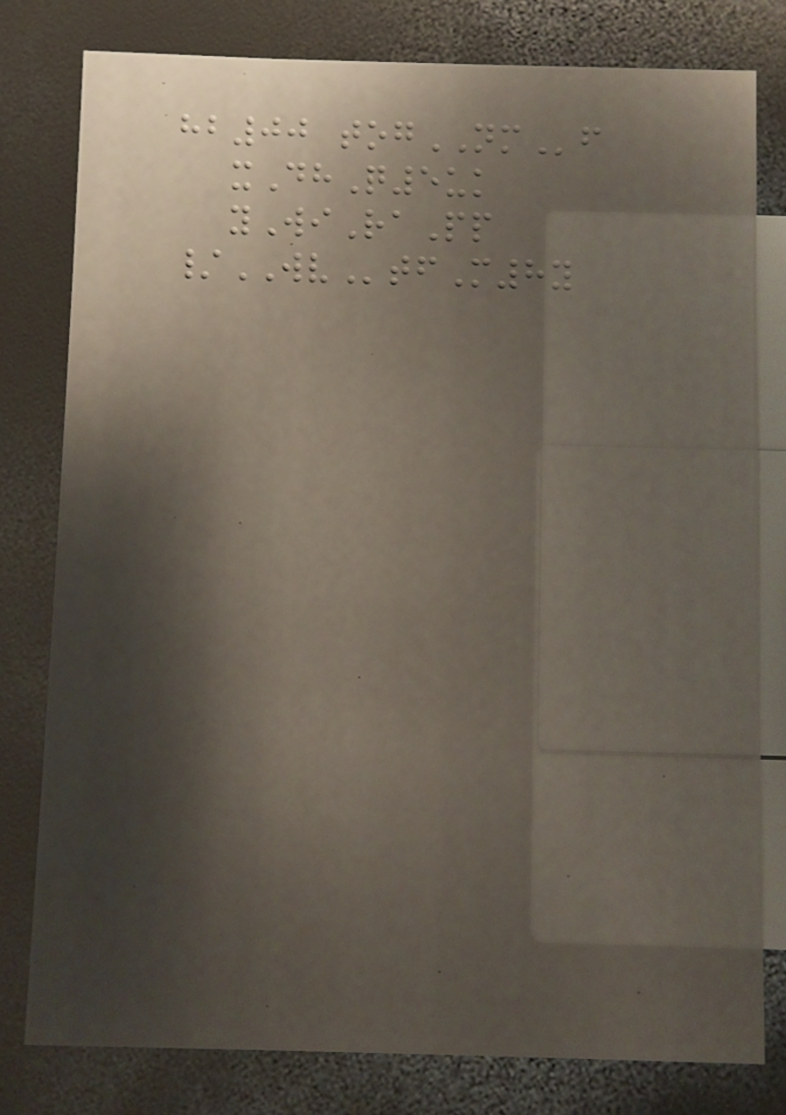hb00 togNMf
xDhQ5uk
yWiRaPp
/WVtfM8y
